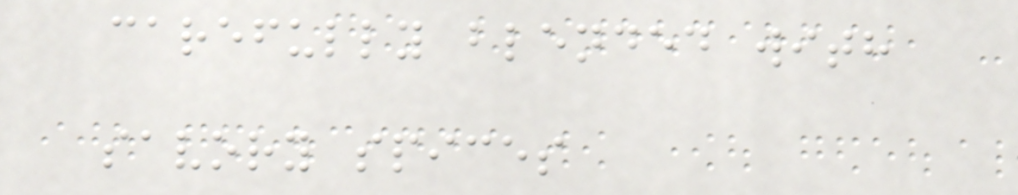carefully blended with
savory spices
